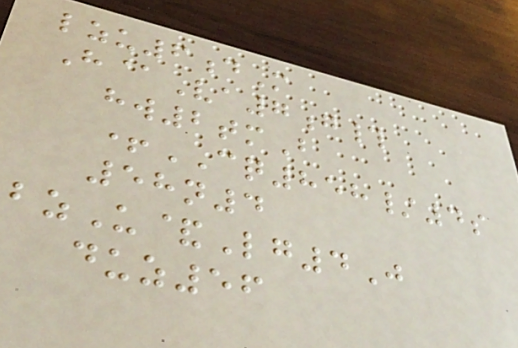lzu6dM
H@Va7g#
hw2tmB
+CQ858/4s
58n4
bzU&Lg4J
duz56
